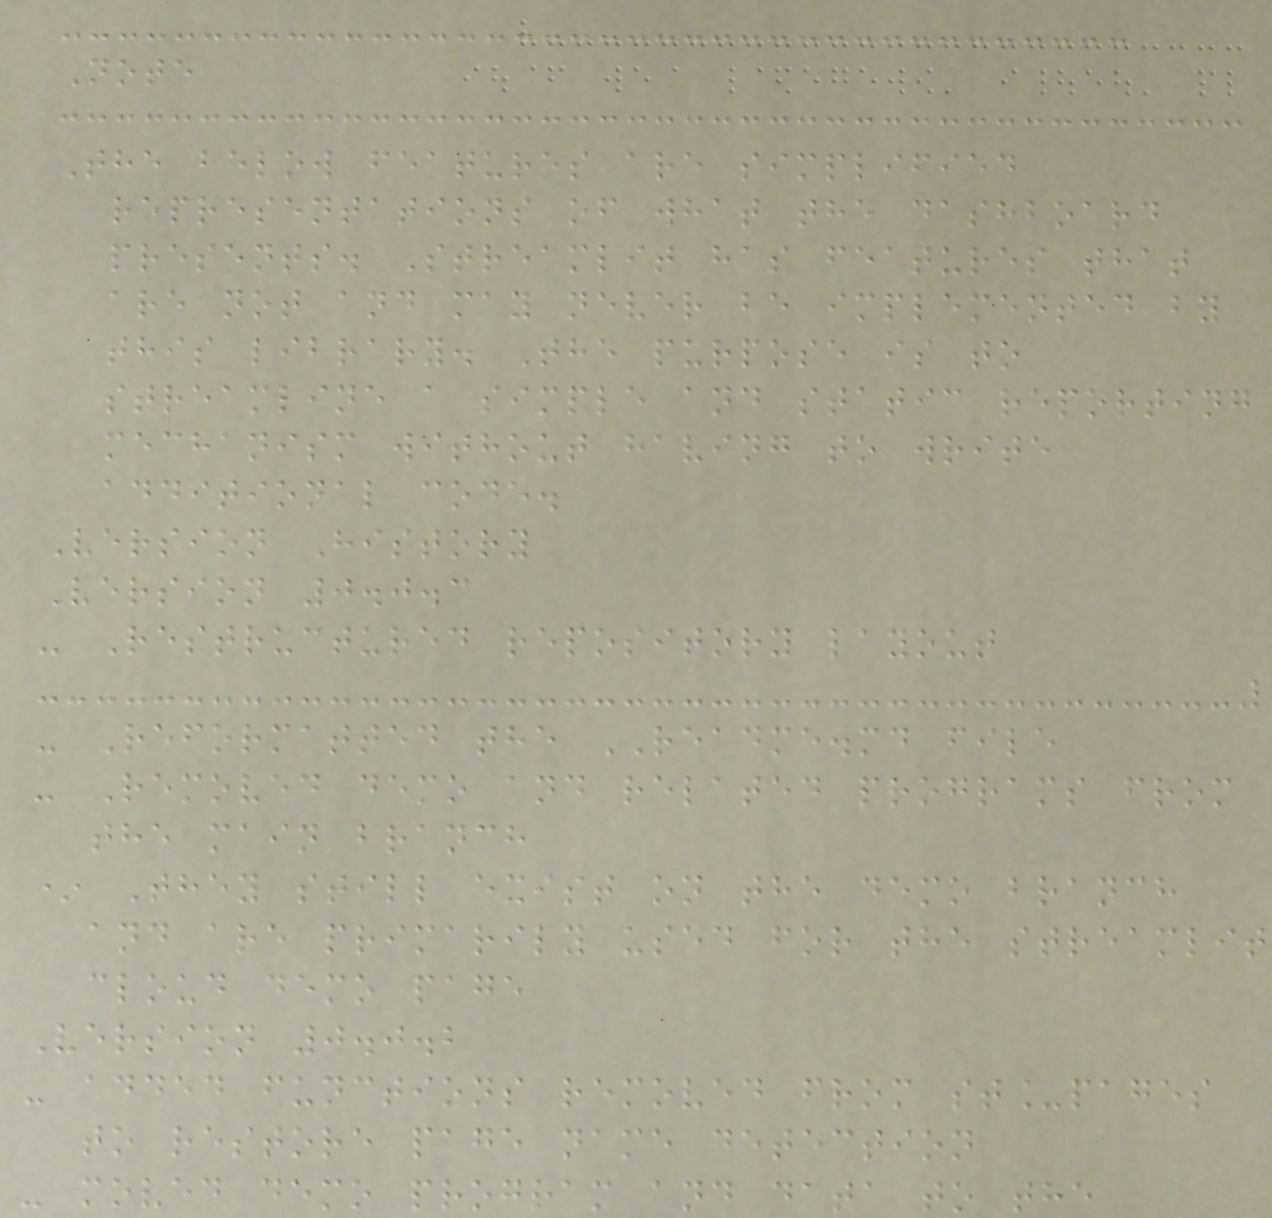Note
The below features are simplified
representations of what the dashboard
presents. Streamlit has features that
are not and may never be implemented by
this library. The purpose is to
streamline a simple and static reporting
mechanism without having to write
additional code.
Version History
Version 0.0.3
- Restructured repository layout
- Reformatted the README.md file
- Removed demo and related programs from
the main branch
* They still exist on the demo branch
and are primarily used for the streamlit
cloud demo page
Version 0.0.2
- added functions removed from st_pages
to restore page name detection
- moved demo program and data to the
